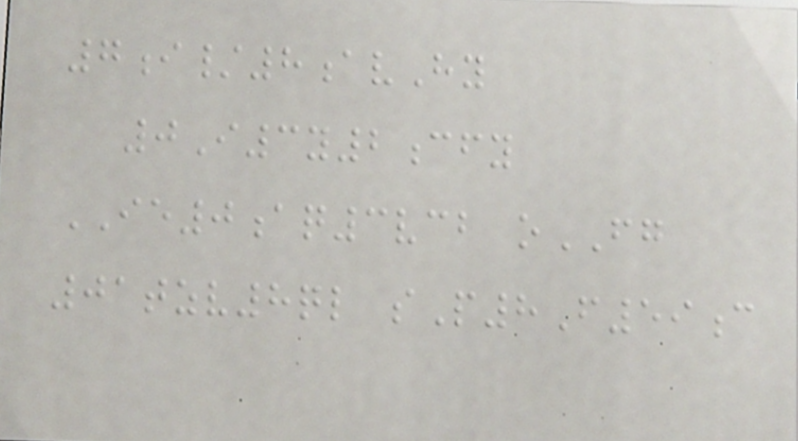7i/8avHy
0I3y2cfy
IE0aq3vcb oFG
01tzv8ql sP8F59c
